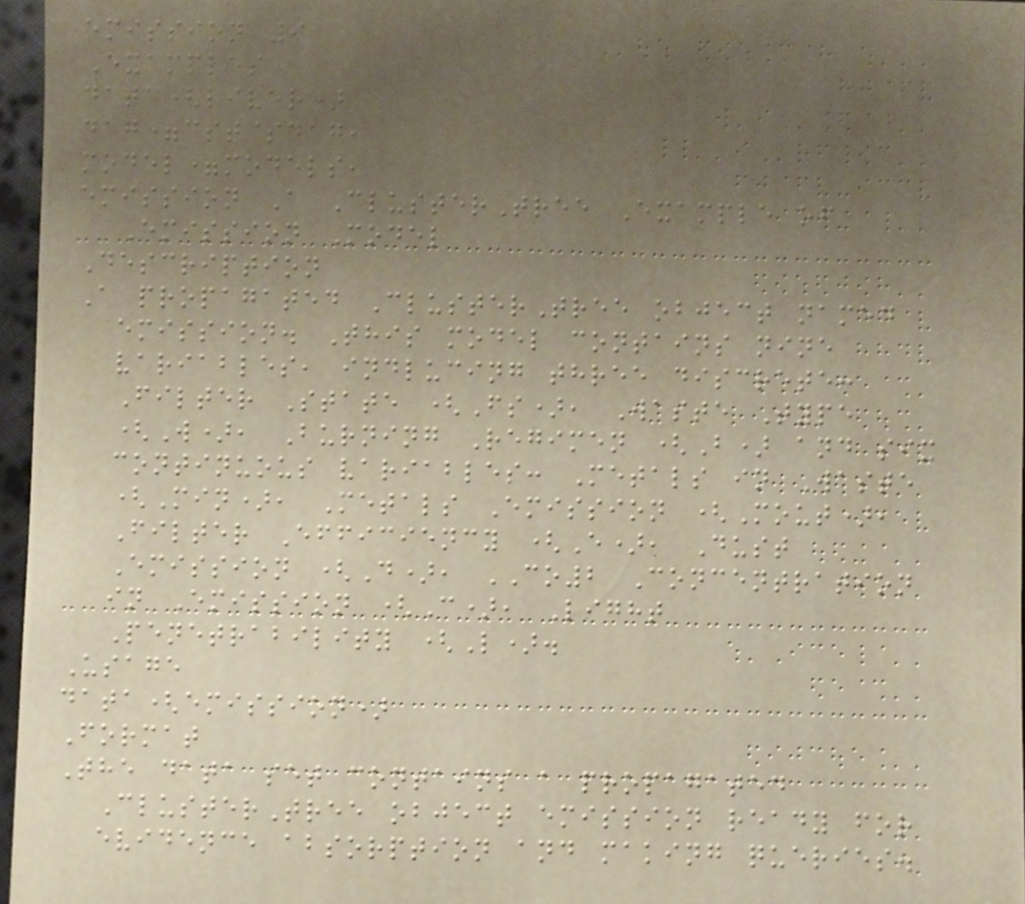emission 9
Examples
data(liver)
dag=cst$dag,
model=models,
emission A ClusterTree Example of
Emission Model
Description
A propagated ClusterTree object named
emission. This model contains nine
variables, indlucing three discrete:
Filter State (Fs), Waste Type
(W), Burning Regimen (B) and six
continuous variables: Metals in Waste
(Min), Metals Emission (Mout),
Filter Efficiency (E), Dust
Emission (D), CO2 Concentration
in Emission (C), Light
Penetrability (L).
Usage
data(emission)
Format
The data set contains a propagated
ClusterTree object emission ready for
evidence absorption and making queries.
